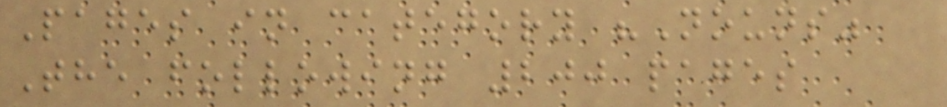Pages in category "Nouns"
The following 200 pages
